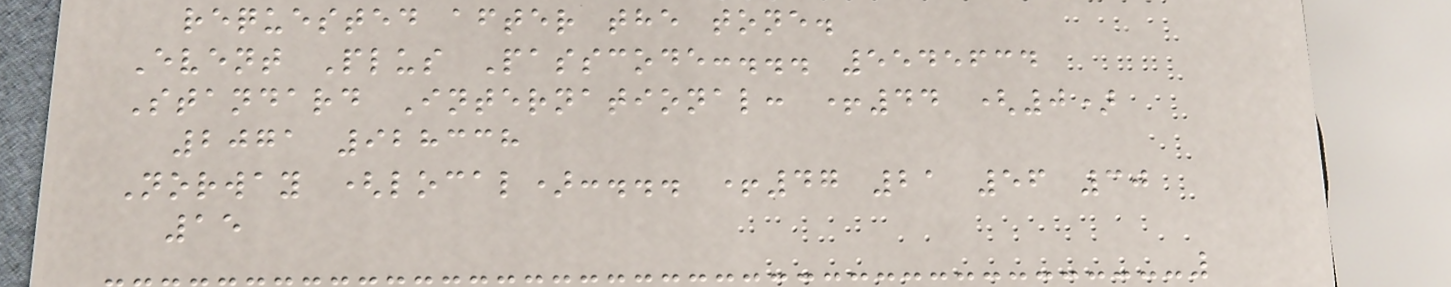requested after the tone.
Event Plus Passcode:... 5545634
Standard International: +44 (0)
2071 928338
Norway (local):... +47 21 56 30
15
